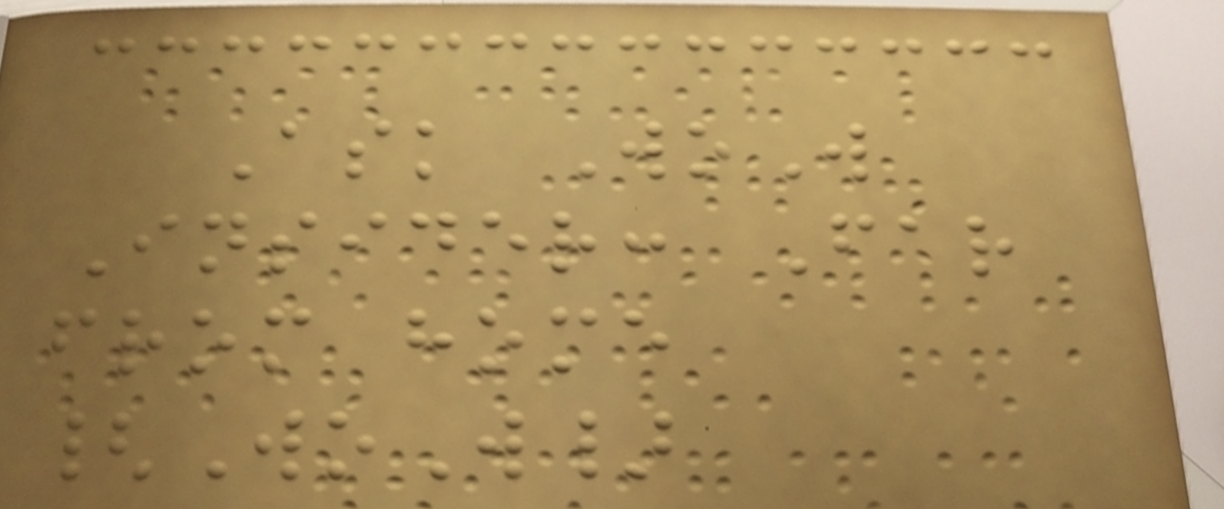Ask WoW
Insider: Far
from home
{WoW}
